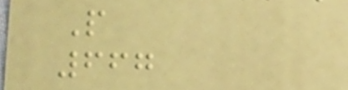P
667
